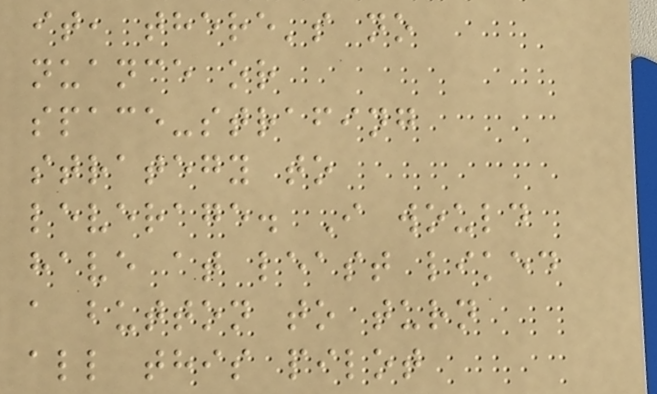it, there's no
nuance or
space-strafing
strategy to
leverage. I would
have at least liked
a button to turn
all this pilot
